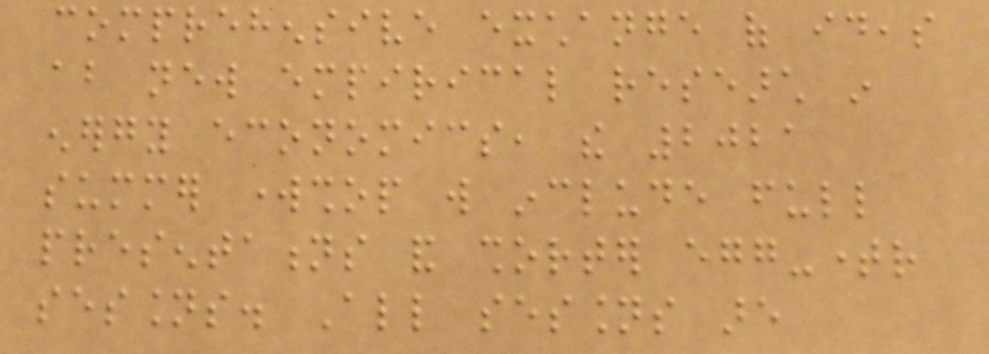comprehensive exchange of ideas
about new empirical research in
energy economics, the 2021
summer workshop will include full
presentations and shorter egg-timer
sessions. All sessions are
